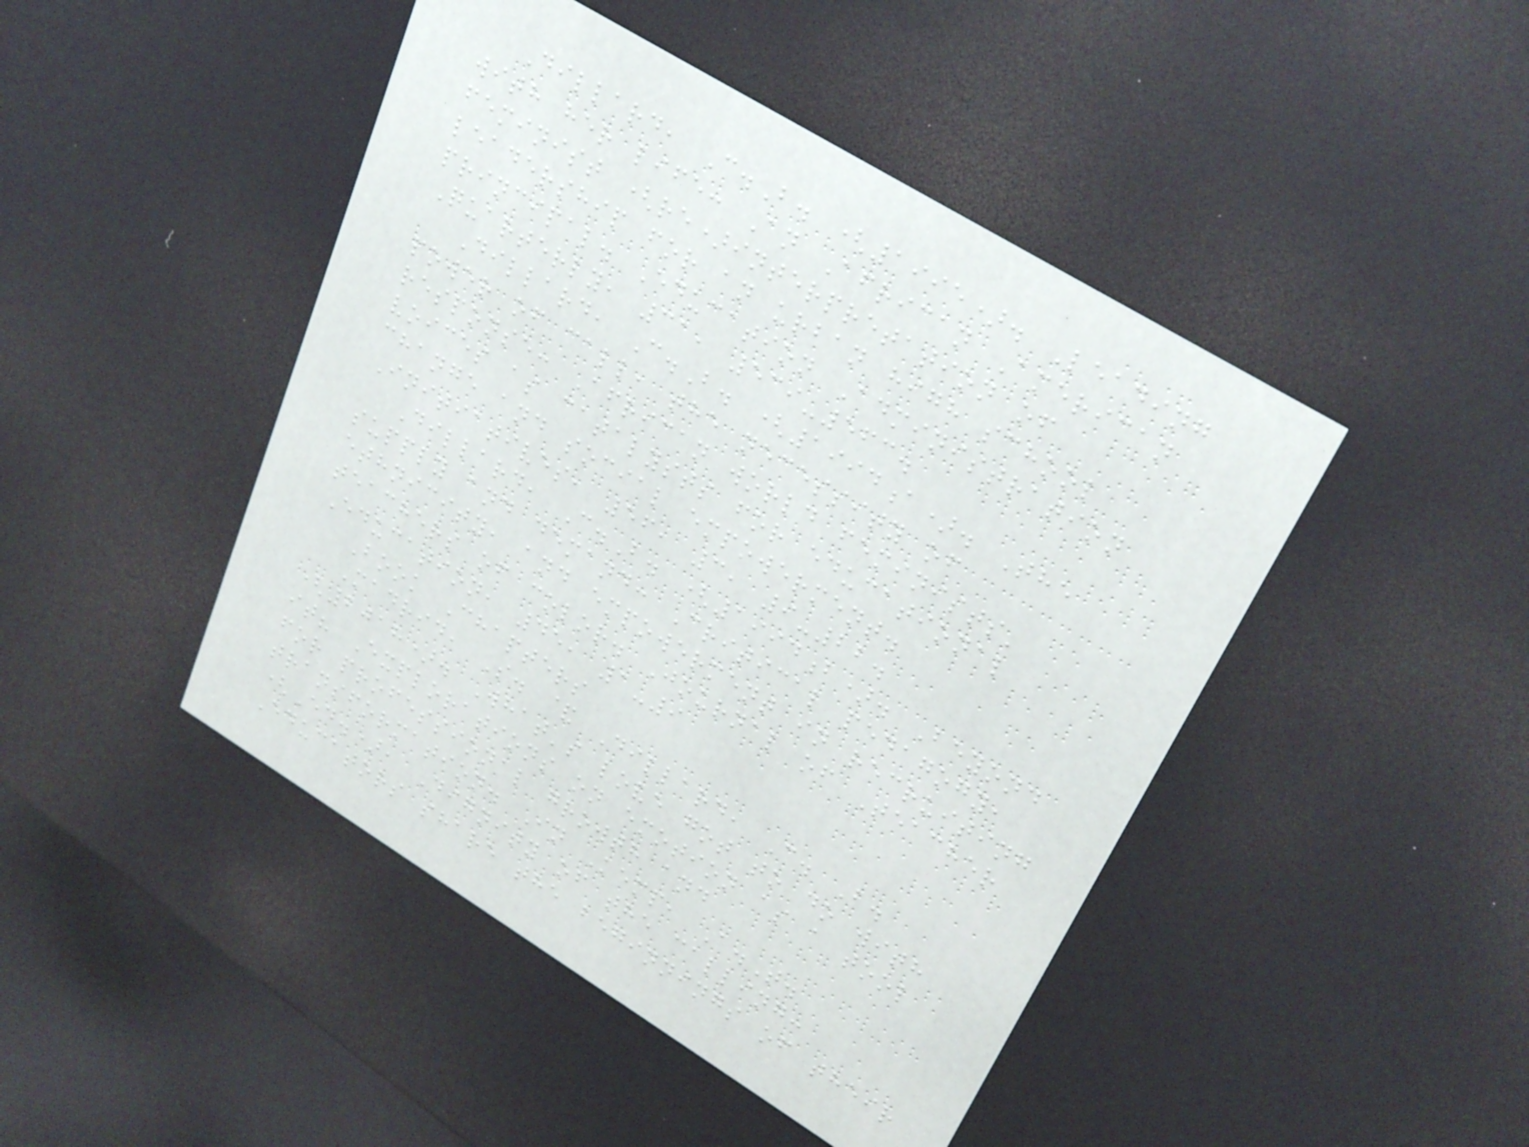Dillard, C.B. (1995). Leading
with her life: An African American
feminist (re)interpretation of
leadership for an urban high school
principal. Education Administration
Quarterly, 31, 539-563.
Dillard, C.B. (1994a). The
power of call, the necessity of
response: African world feminists'
voices as catalysts for educational
change and social empowerment.
Initiatives, 56, 3, 9-22.
Dillard, C.B. (1994b). Beyond
supply and demand: Critical pedagogy,
ethnicity, and empowerment in recruiting
teachers of color. Journal of Teacher
Education, 45, 1-9
Book Chapters
Madrid, S. & Dillard, C. B.
(2018). What's love got to do with
it? Explorations on emotion as a tool
for professional growth and
transformation. In Kemp, A.T.
(Ed.), Dignity of the calling:
Educators share the beginnings of their
